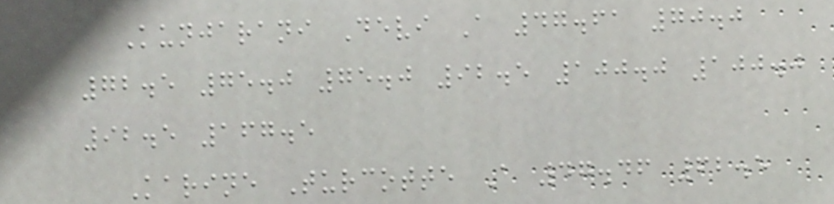Kunjarani Devi A 47.61 70.0
72.5 75.0 75.0 92.5 100.0 100.0
92.5 167.5
Karine Turcotte A 47.46 62.5
